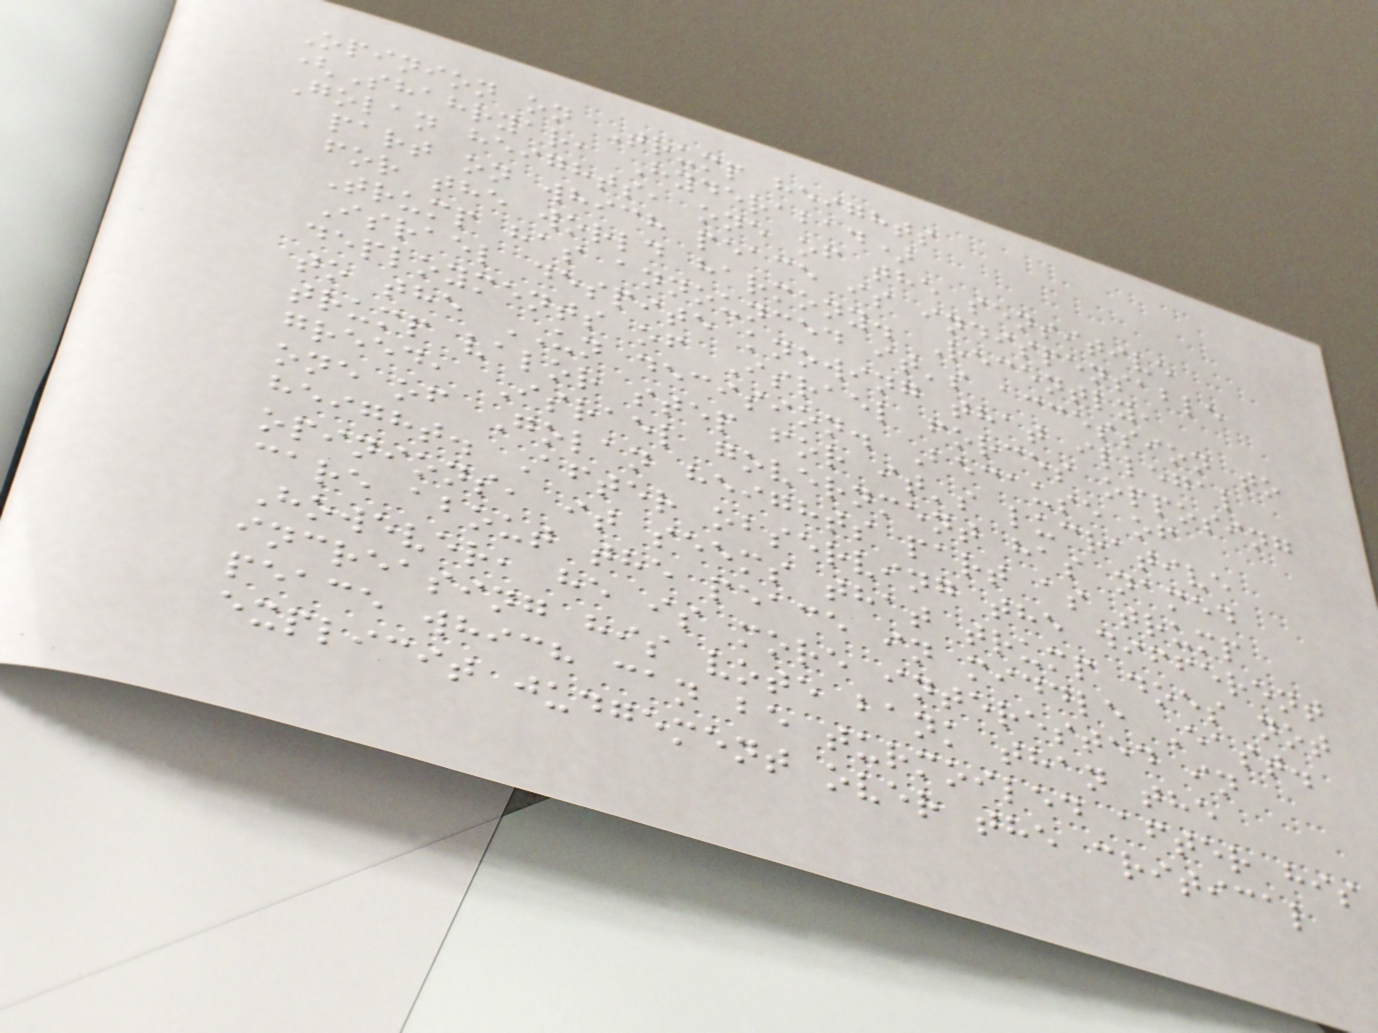Opinion on Trump heights
(Shahryar, Hyderabad)
Golan heights, one of the sensitive
part on which peace is indispensable
for the world harmony. Recently,
Trump has announced it's accession to
Israel despite knowing that illegal
deployments of Israel forces opposing
to the UN decision. Because of
trump valor step for it's lucrative
greed, Israel government has named
one of Golan heights part as trump
height. After observing the different
opinions, it seems that trump does not
care about the peace in middle East.
However, he is more interested in
increasing his vote bank than the
peace which can be turmoiled after his
explicit judgement over the critical
